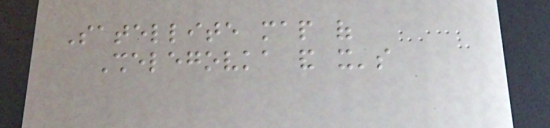Satellite map of
Shelegovka and it's
